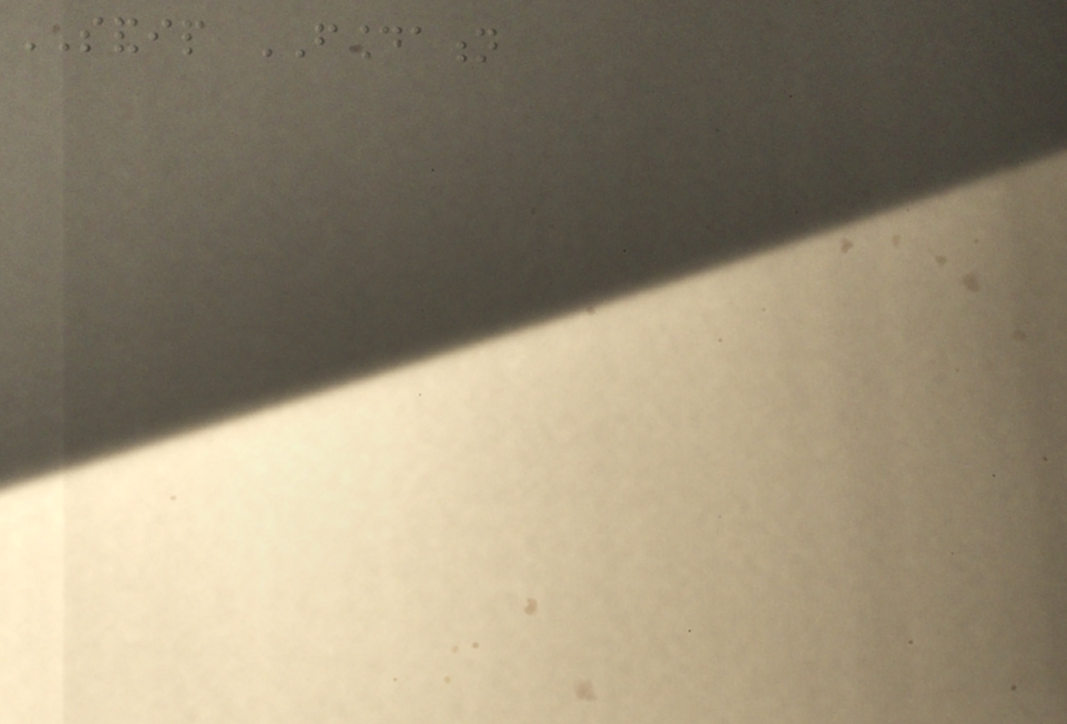SANDIP FOUNDATION
